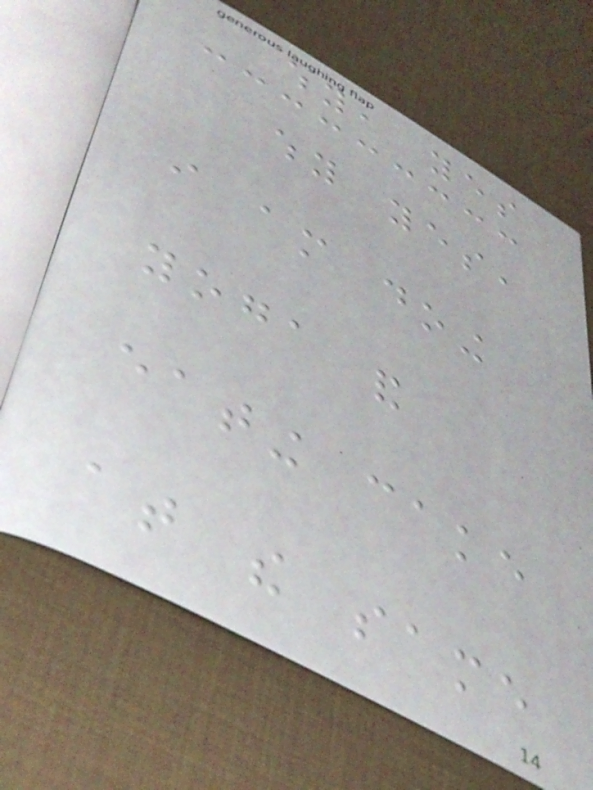why, yes
why yes,
i am doing
yoga and
eating cake
at the same
